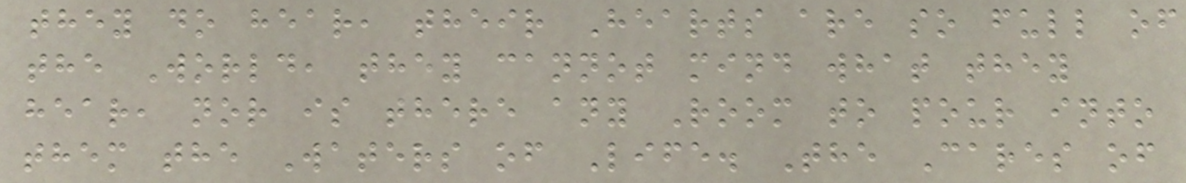they do hear, their Hearts are so full of
the World, they cannot mind what they
hear, nor is there any Room to pour into
them the Waters of Life. The Cares of
